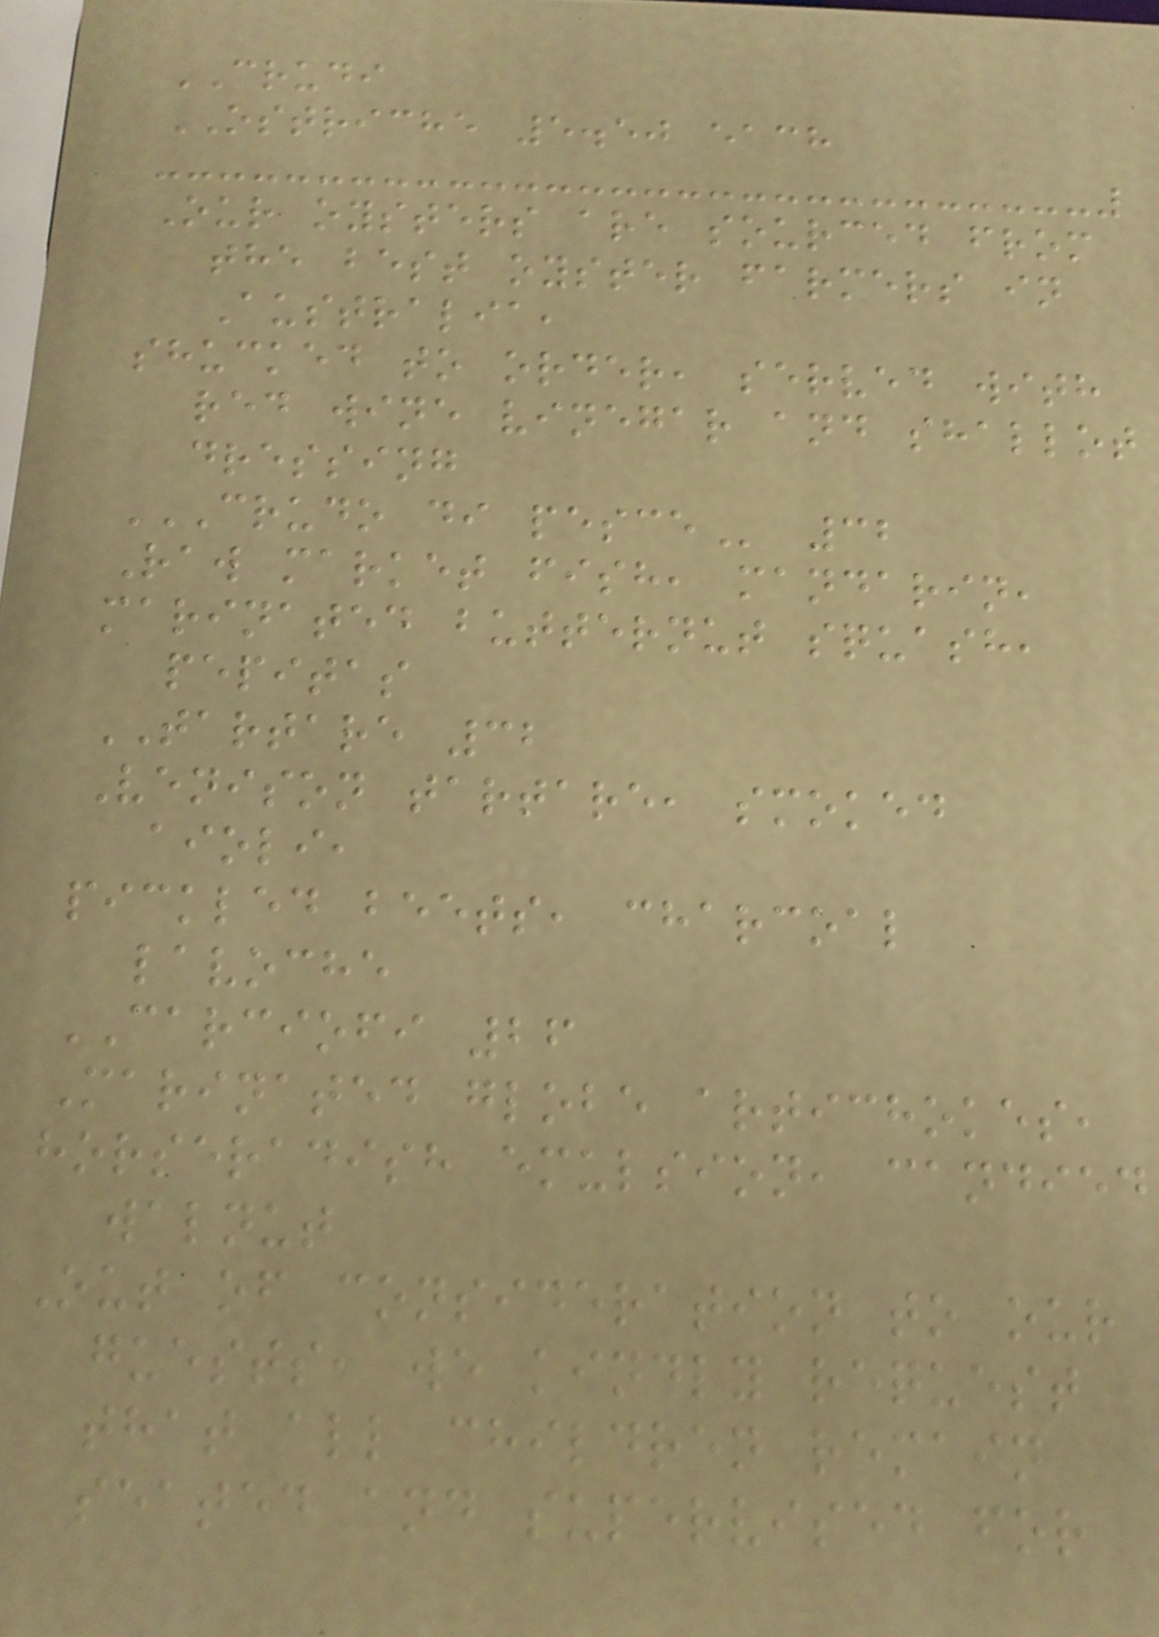CRUDI
OSTRICHE 5.50 each
Our oysters are sourced from
the best oyster farmers in
Australia,
shucked to order, served with
red wine vinegar and shallot
dressing
CRUDO DI PESCE 32
Raw market fish, mandarin,
marinated butternut squash,
pepitas
TARTARE 32
Venison tartare, smoked
aioli,
pickled beets, charcoal
lavoche
CARCIOFI 26
Marinated globe artichokes,
horseradish emulsion, candied
walnut
Out of consideration to our
guests, we kindly request
that all children remain
seated and supervised for
